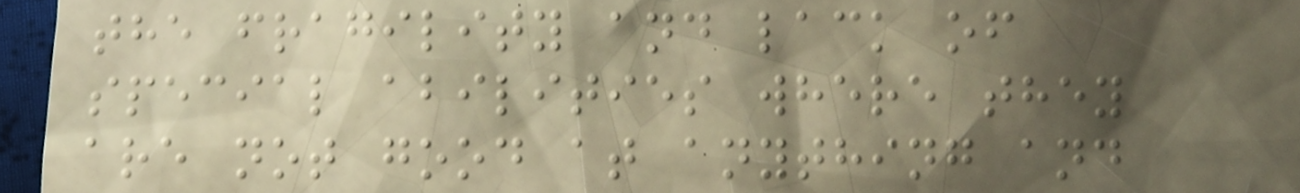the fragility and lack of
special abilities where they
are not good at anything and
